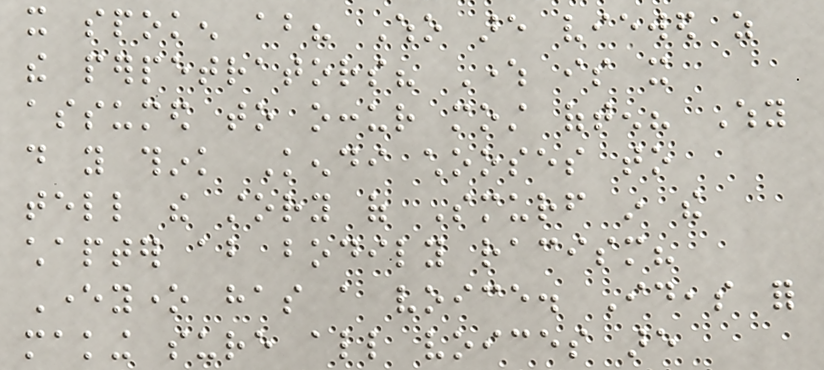it spoken about? Who are viewed as
the perpetrators? Where is it
assumed to occur most often? Why
do you think Kendi chooses to
tell the story of Smurf in the
chapter about bodily racism?
Everyone has a voice. Ideas for
making sure all voices are
